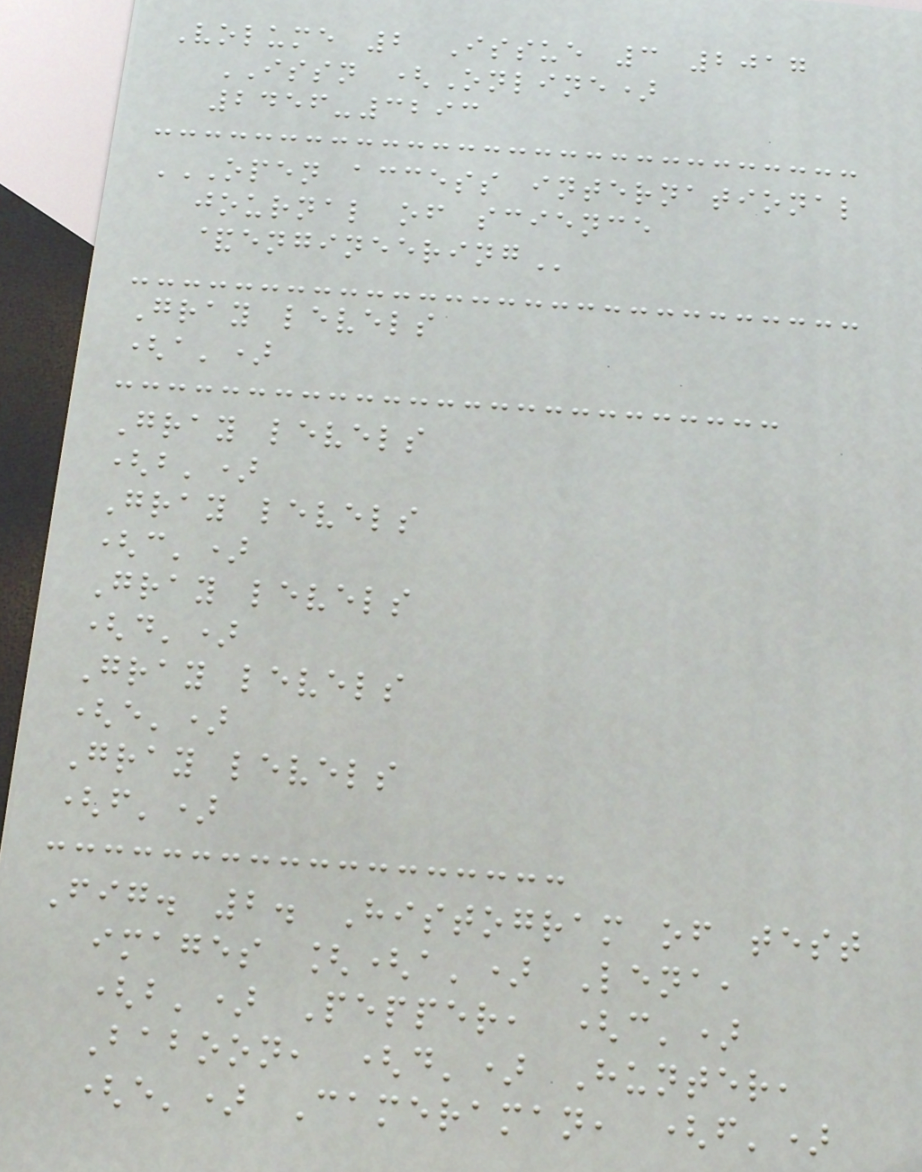Volume 2 Issue 3 2017
ISSN (Online)
2456-3293
OPEN ACCESS INTERNATIONAL
JOURNAL OF SCIENCE
&ENGINEERING
Gray levels
(a')
Gray levels
(b')
Gray levels
(c')
Gray levels
(d')
Gray levels
(e')
Gray levels
(f')
Fig. 2. Histogram of test
images [(a') Lena,
(b') Pepper, (c')
Baboon, (d') Hunter,
(e') Cameraman, (f')
